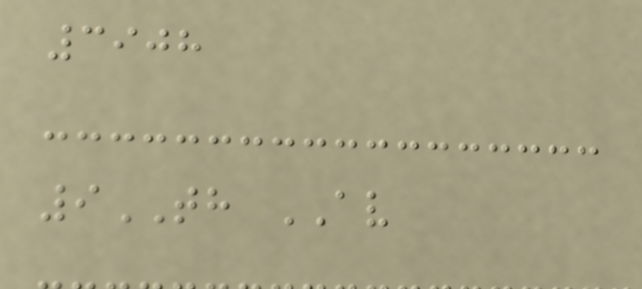3908
9TH AV
